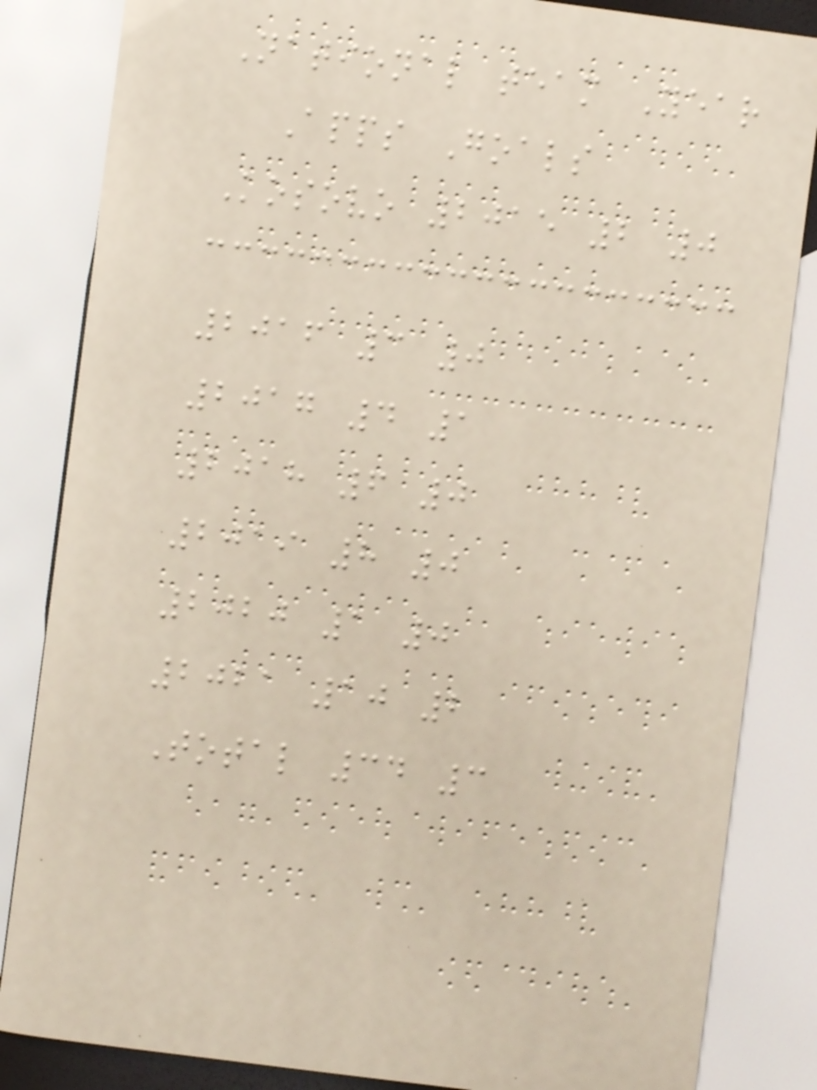National team Year
Apps Goals
Kosovo 2015 2 0
2016 3 0
2017 4 1
2018 6 0
2019 8 0
2020 1 0
2021 10 2
Total 34 3
